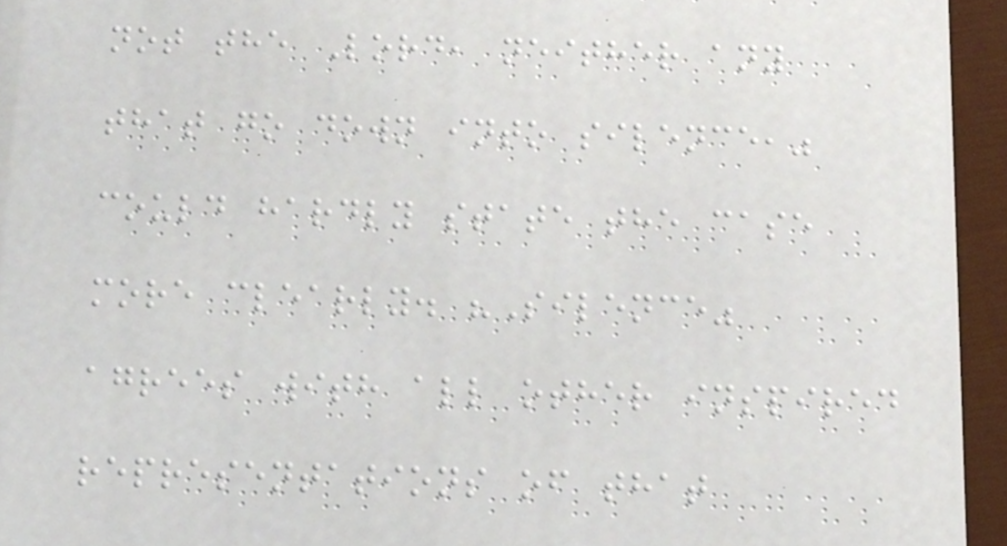not the Lord, neither any
that go down into silence,"
could hardly state the case
more clearly. "Silence"
agrees with all other inspired
representations of that
